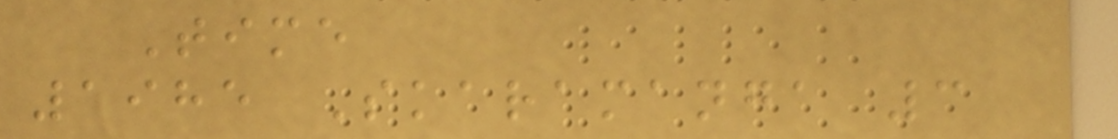Time
1985 Skaramanga 3
